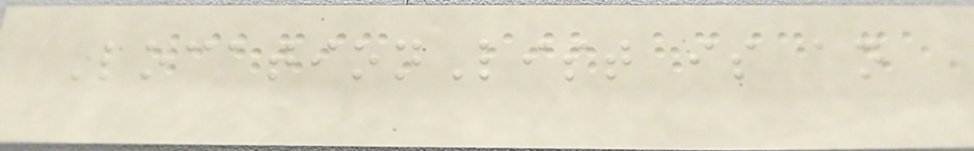LocationList is an
